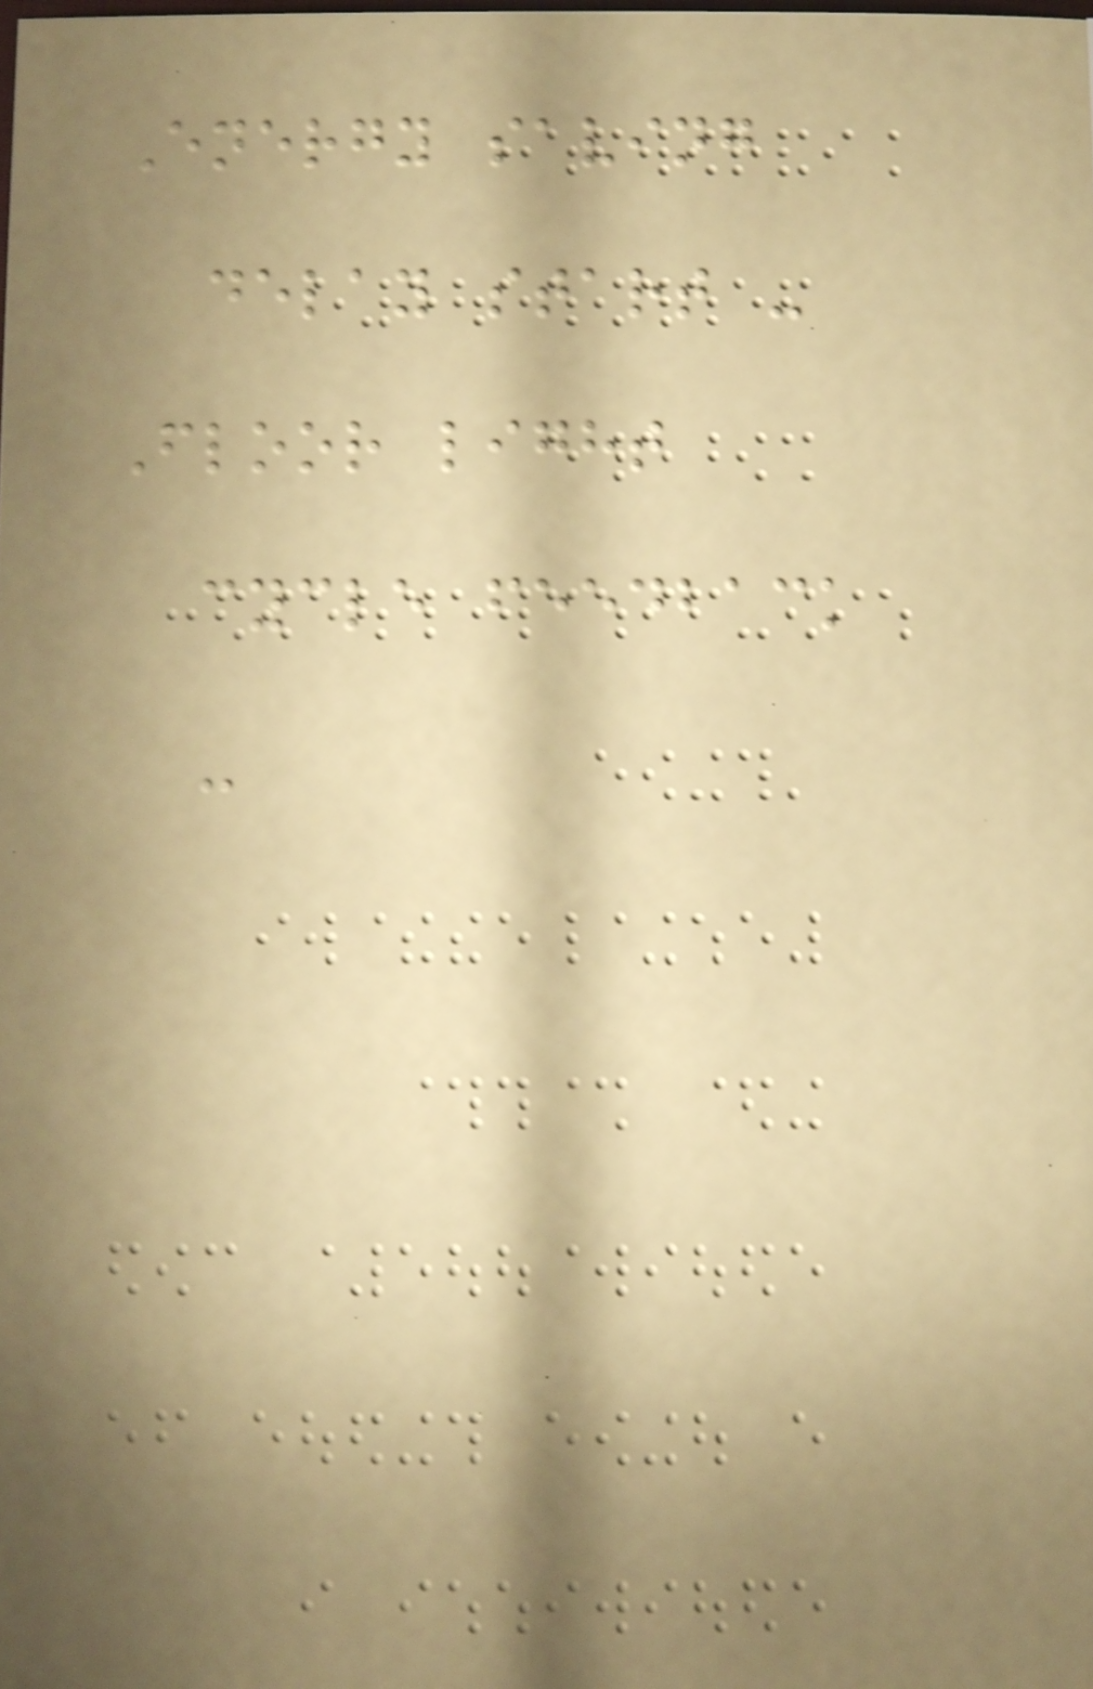Energy saving
delay start -
Floor light
cycle feedback
-
